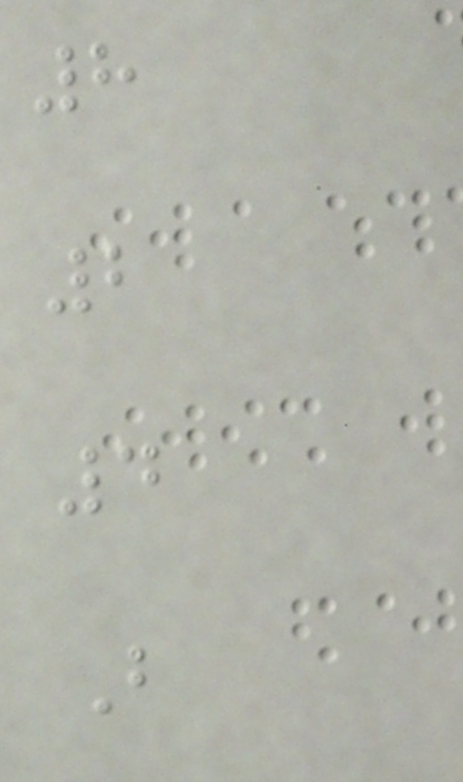8
2
4
B
